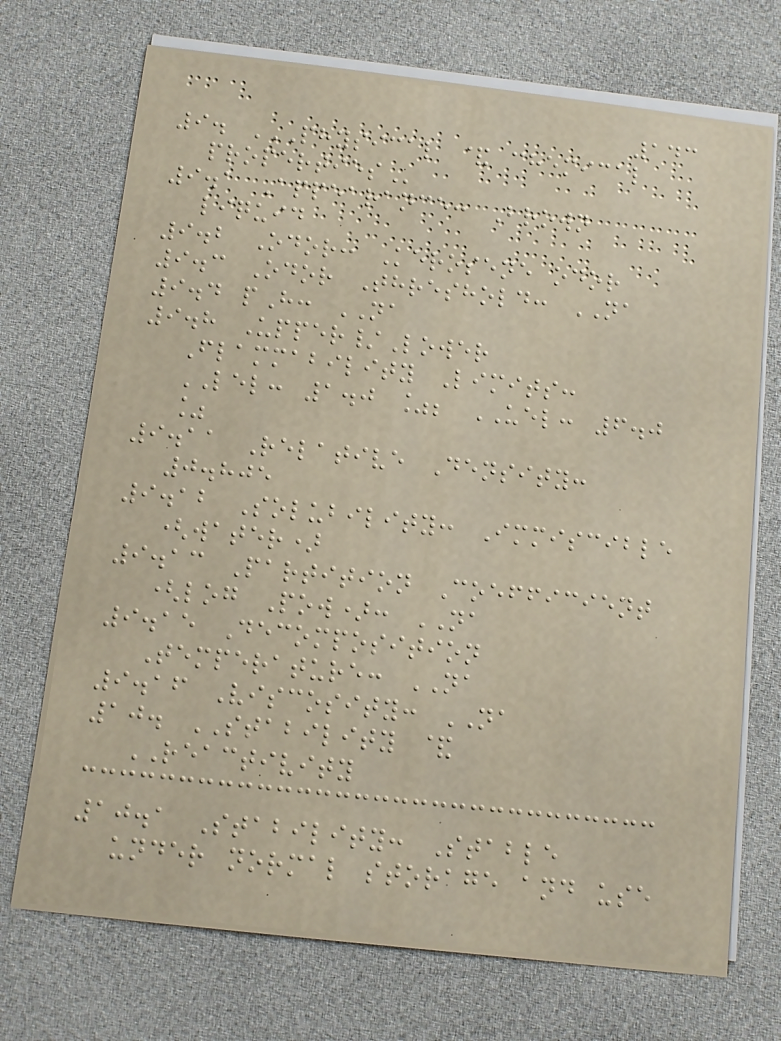143
9. PHYSICAL & CHEMICAL
PROPERTIES
9.1 Appearance: Brown
liquid
9.2 Odor: Kerosene odor
9.3 Odor Threshold: NA
9.4 pH: NA
9.8 Upper/Lower
Flammability Limits:
LEL: 1.0 %; UEL: 6.0
%
9.11 Relative Density:
0.805
9.12 Solubility: Immiscible
(water)
9.13 Partition Coefficient
(log Pow): NA
9.15 Decomposition
Temperature: NA
9.16 Viscosity: NA
10. STABILITY &
REACTIVITY
10.1 Stability: Stable
under normal storage and use
